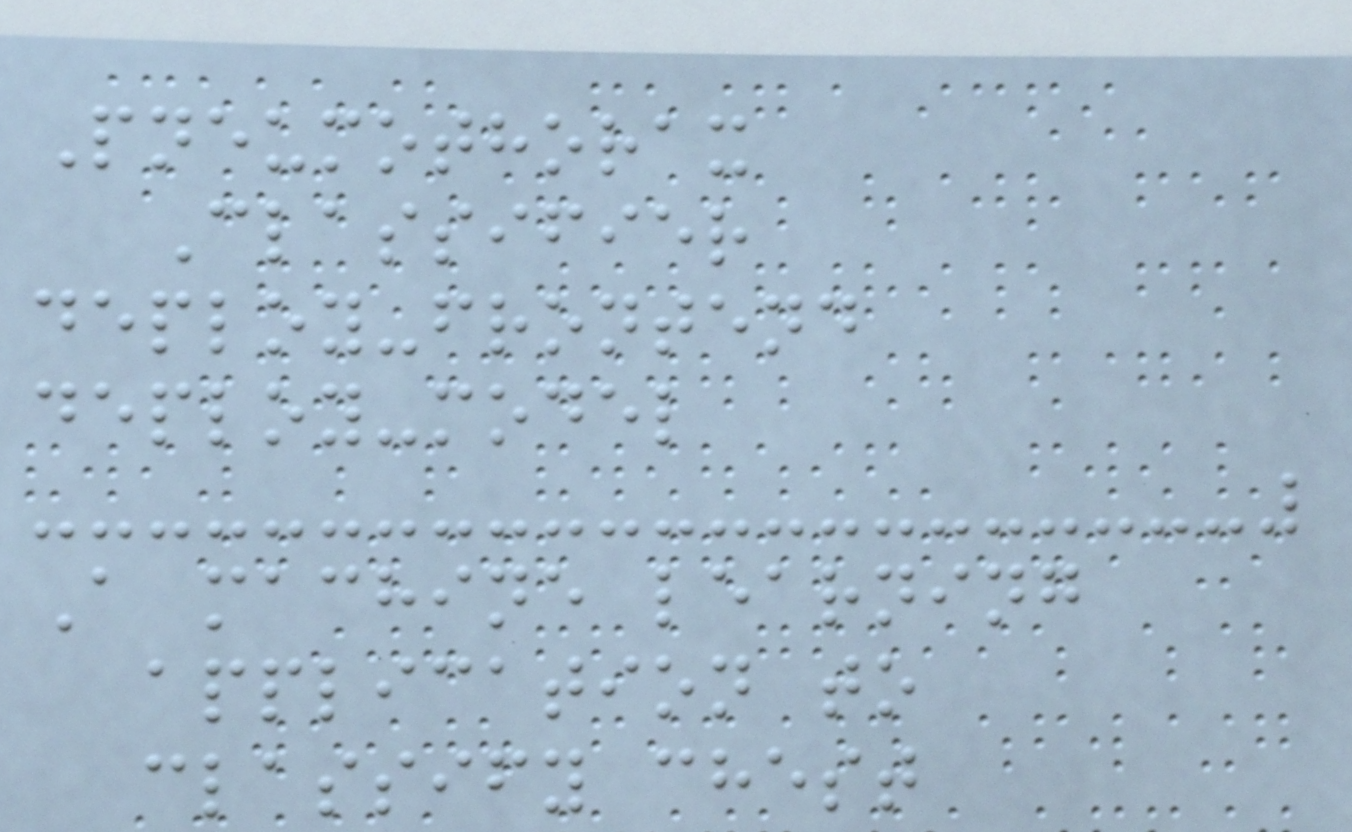Pneumothorax
Classifier
deploy-frontend
deploy-model
A machine learning
application to
classify chest
